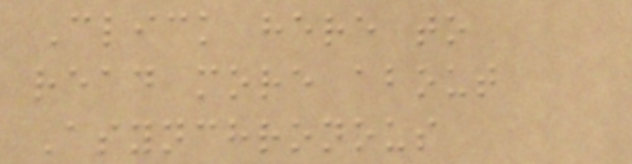Click here to
read more about
Asynchronous
